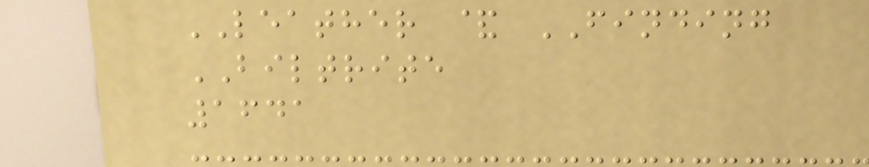LEATHER & FINDING
BILTRITE
1641
